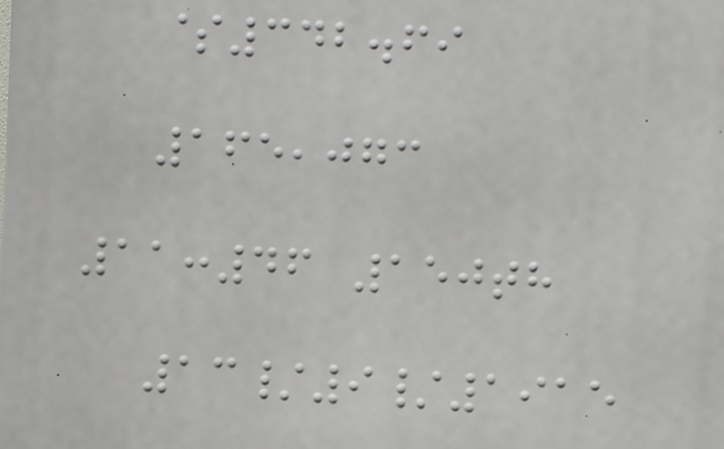$342.69
165,073
11:46 150th
13/9/1915
